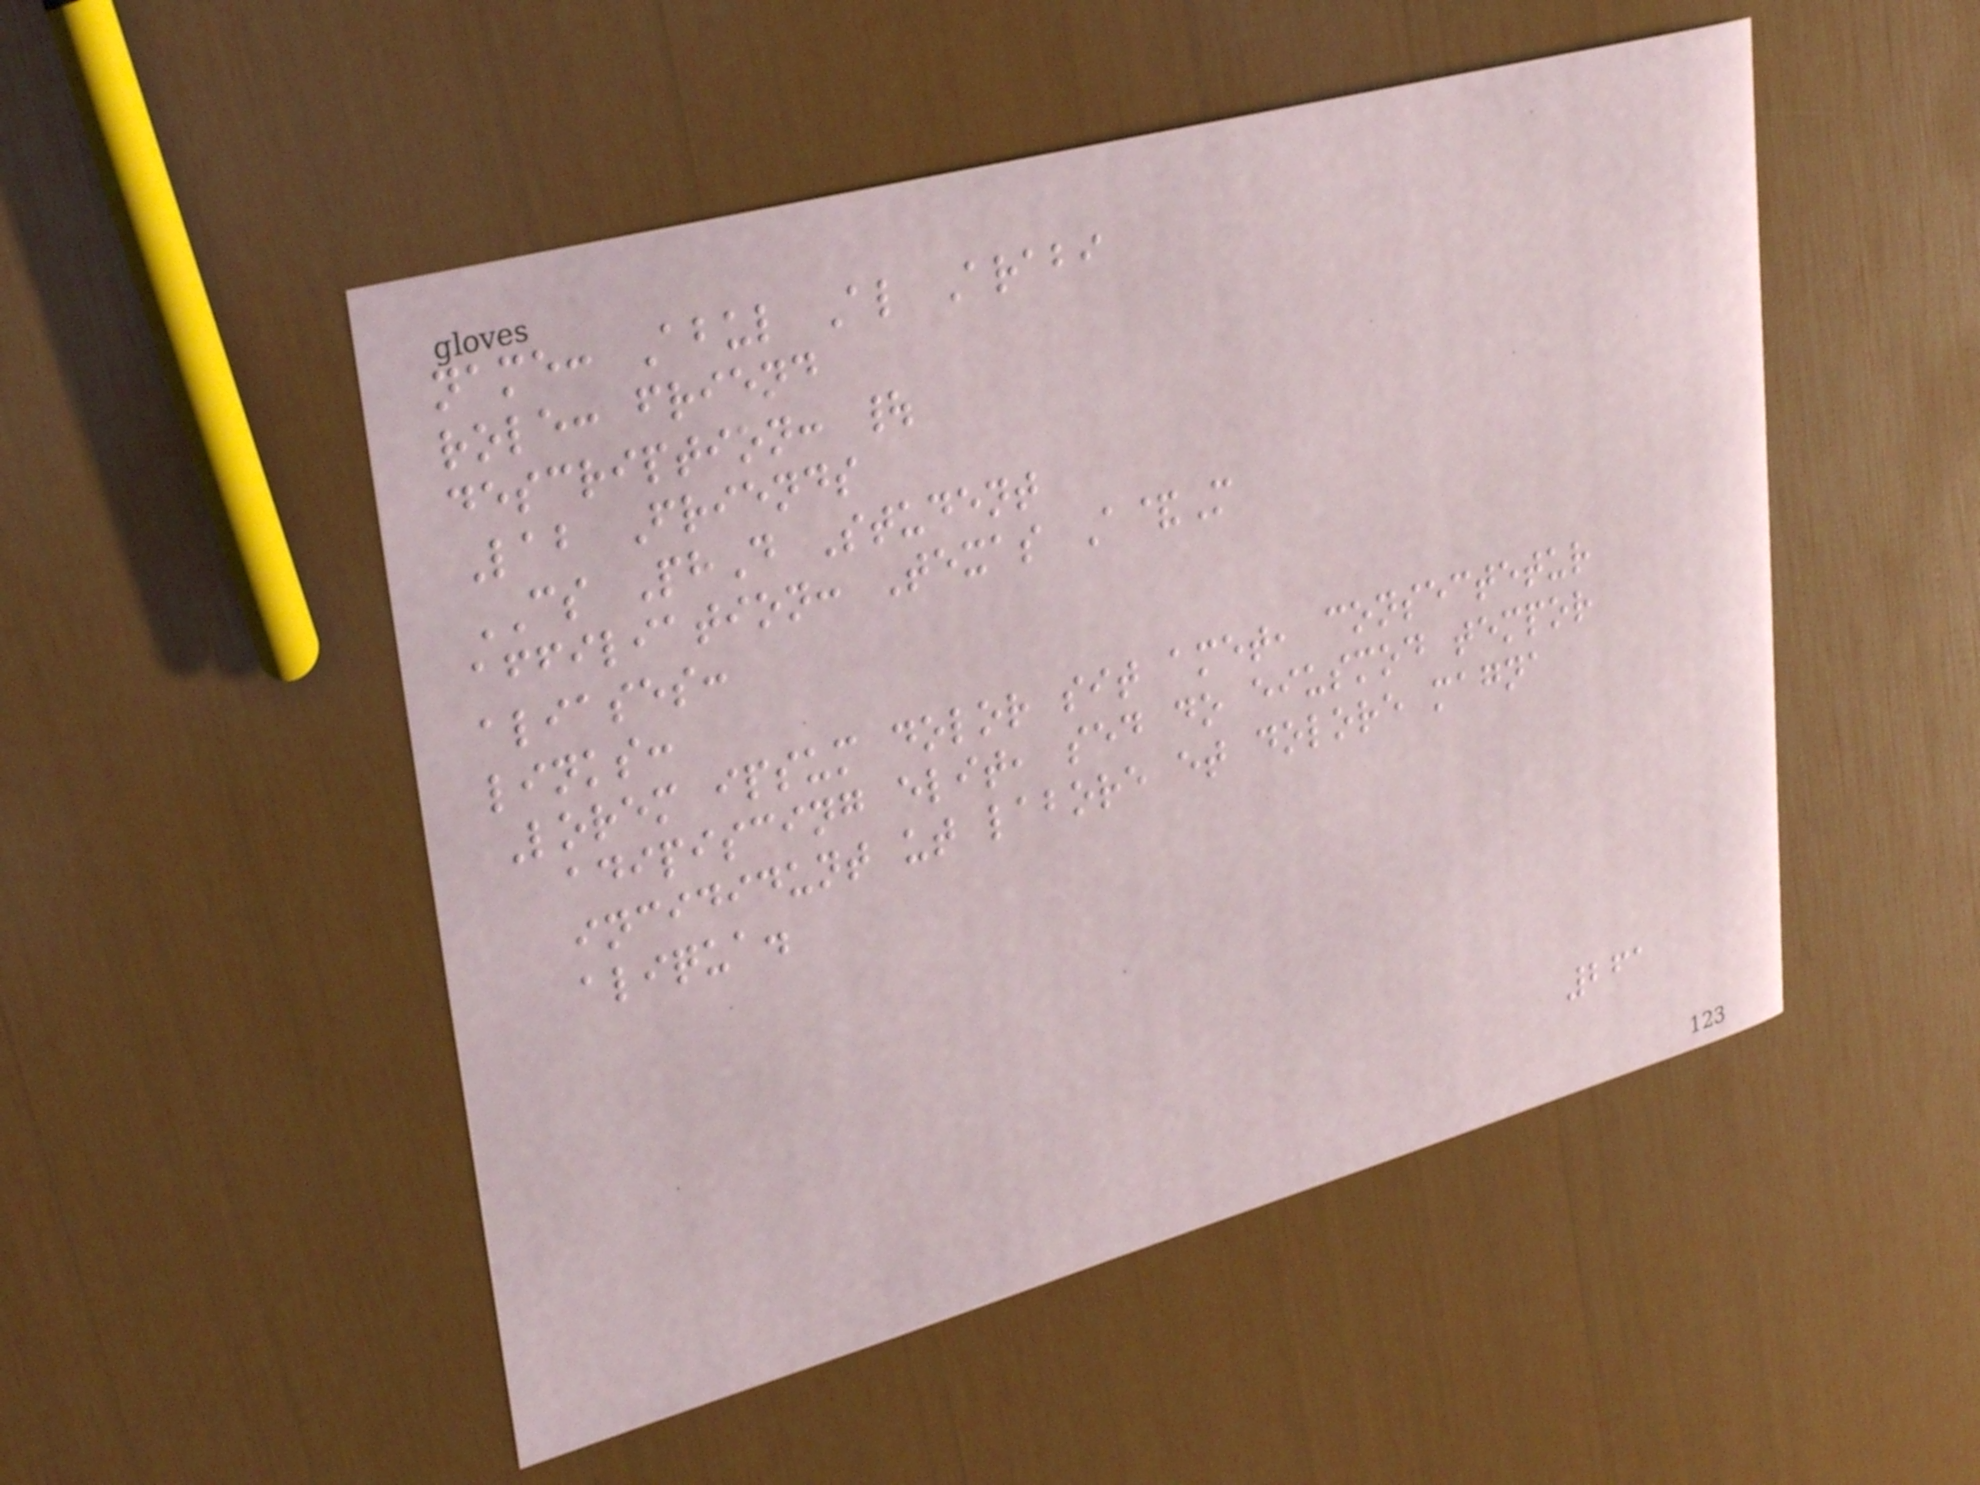name: Abul Al Arabi
role: friend
description: |
Lab Friends
CS PhD Student
affiliation: Texas A&M
aliases:
links:
Lorem ipsum dolor sit amet, consectetur
adipiscing elit, sed do eiusmod tempor
incididunt ut labore et dolore magna
aliqua.
261
